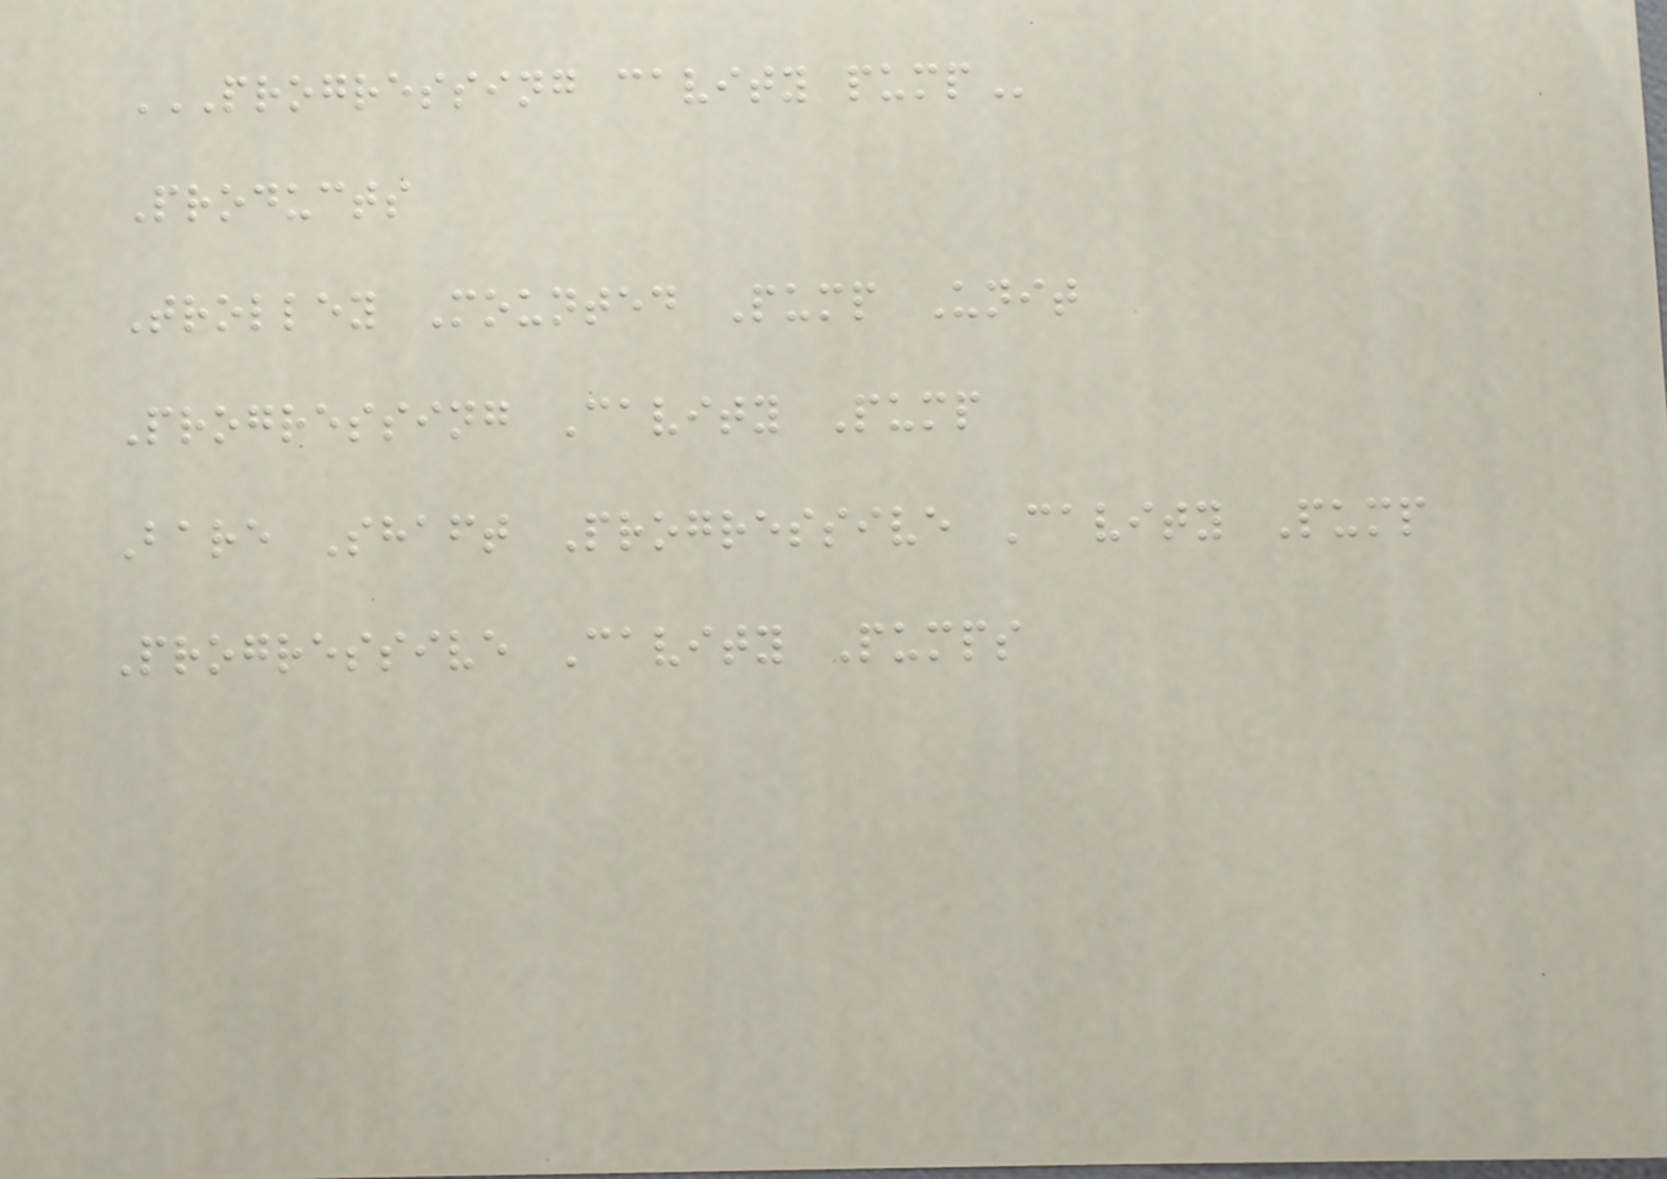PROGRESSING CAVITY PUMP
Products
Trolley Mounted Pump Unit
Progressing Cavity Pump
Bare Shaft Progressive Cavity Pump
Progressive Cavity Pumps
